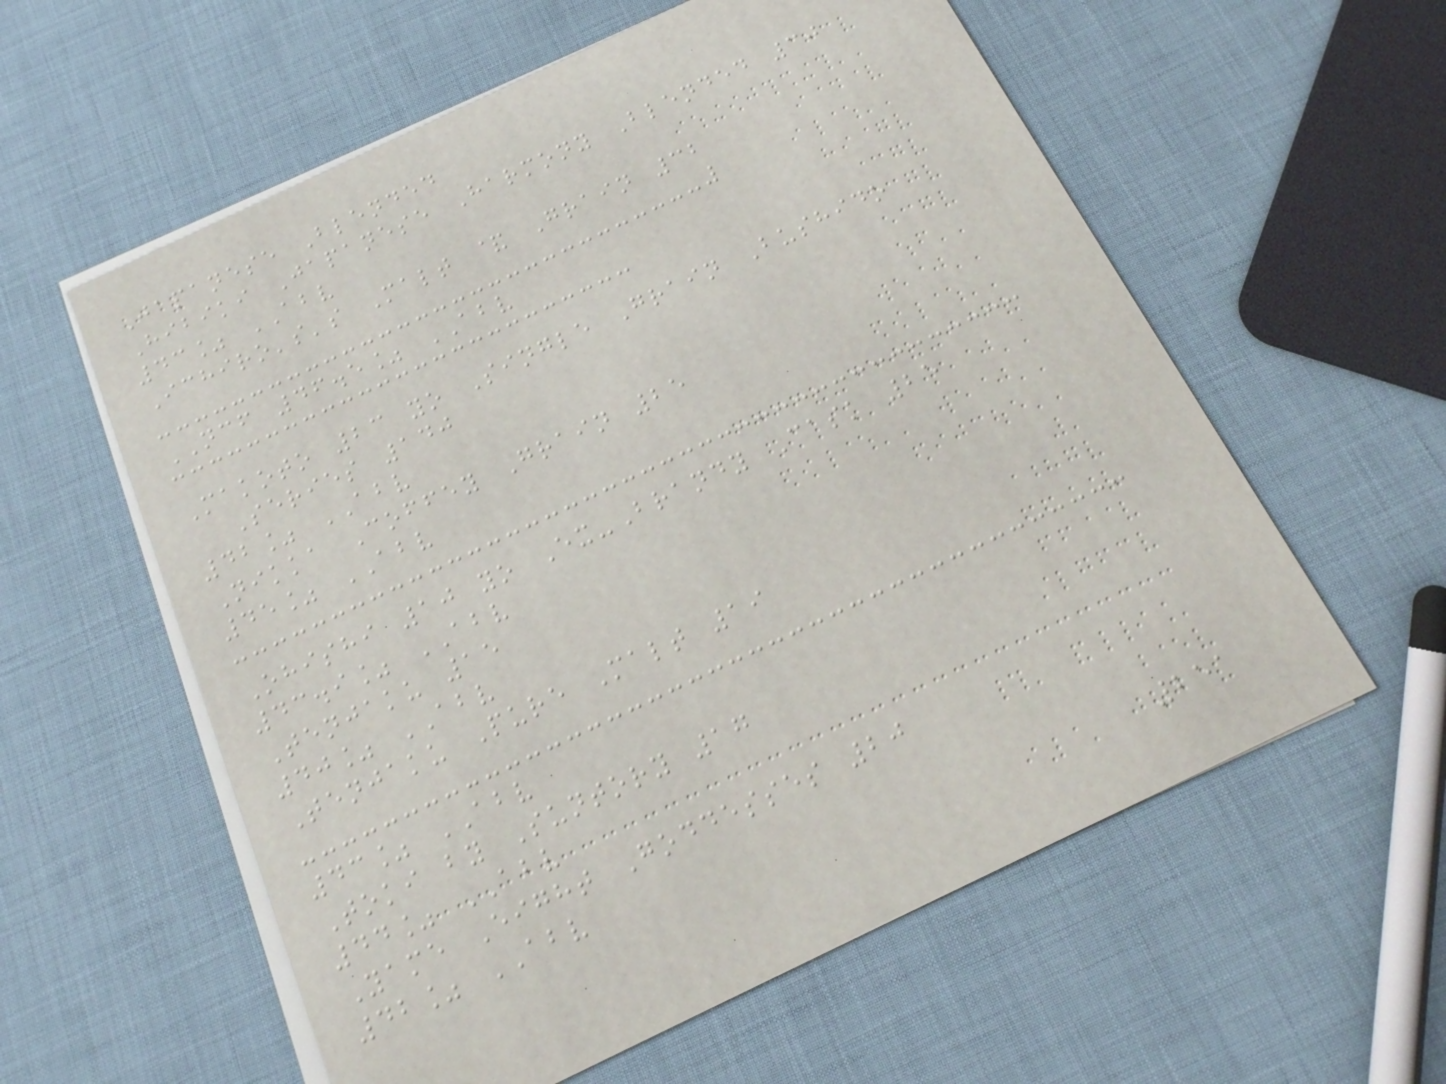Japanese Blended
Hibiki Japanese Harmony Blended 30
43% ABV
Ichiro's's Malt & Grain 32
NCF 46.5% ABV
Makoto 23 yo Single Grain Bushido
Series 140
42% ABV
Nikka Coffey Grain 25
45% ABV
Ohishi 10 yo Ex-Brandy Cask 25
43.9% ABV
Tenjaku 15
40% ABV
Tenjaku Pure Malt 19
43% ABV
Toki by Suntory 17
44% ABV
Yame Eight Goddesses 20
42% ABV
251
